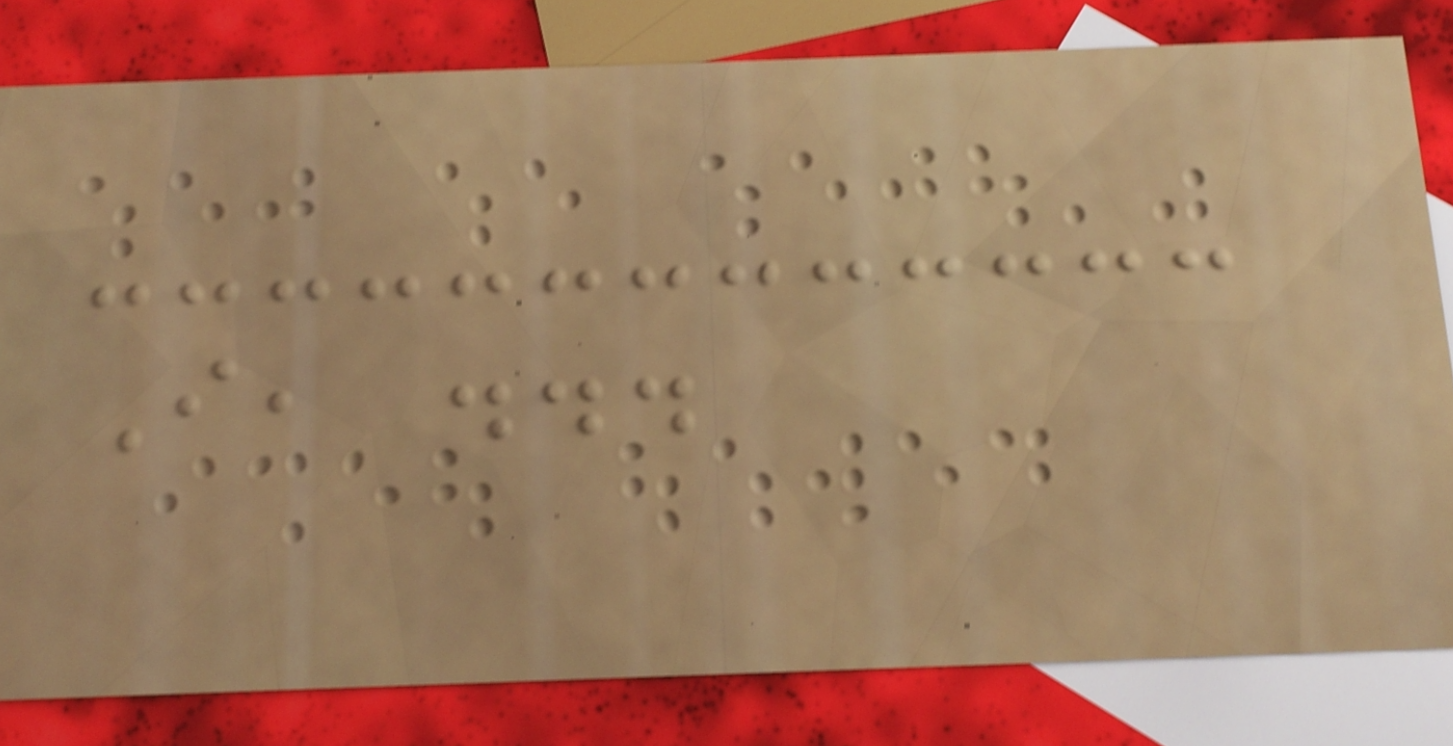I, ...
